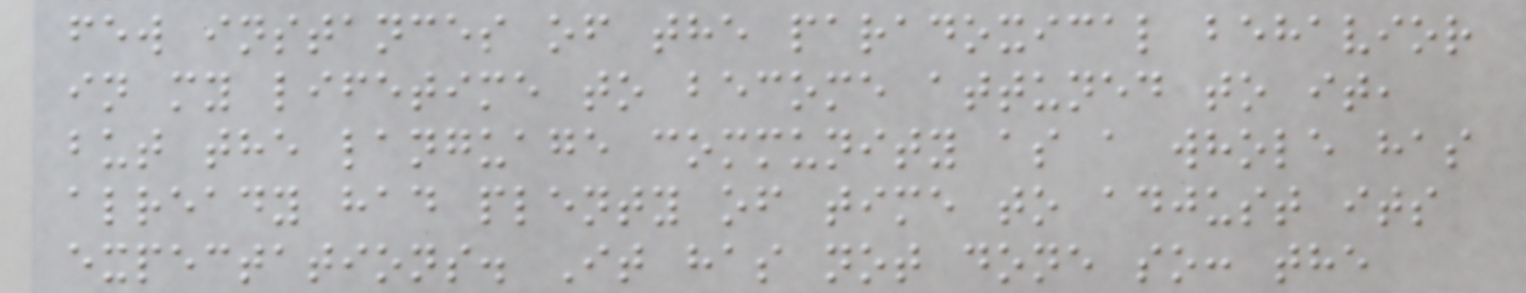few instances of the paradoxical behavior
in my lifetime to become attuned to it,
but the language community as a whole has
already had plenty of time to adjust its
expectations. It has not done so: the
